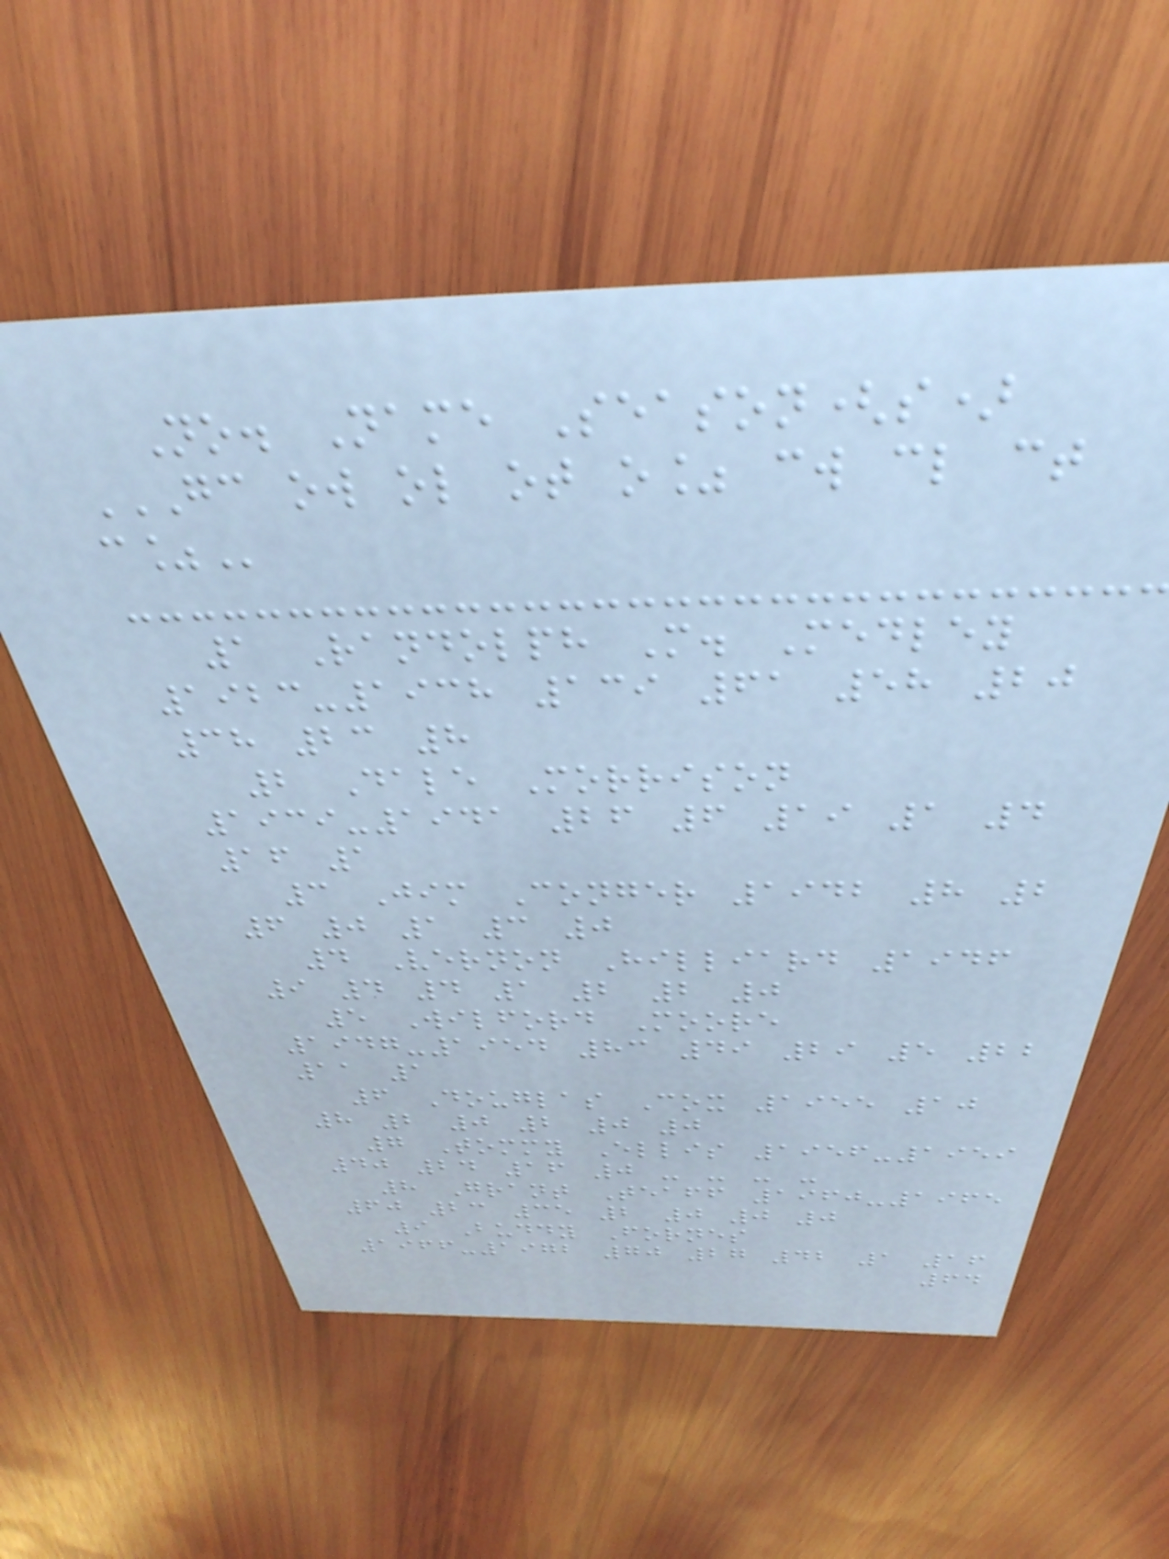No. Name Season(s)
GC OW OL OT O% CW CL CT
C%
1 Randolph M. Medley
1923-1938 139 61 58 20
38 23 8
2 Dale Morrison
1939-1941 26 6 19 1 4
16 1
3 Jim Conger 1942 8 2
6 0 1 3 0
4 Vernon Hilliard 1946
9 4 4 1 2 2 0
5 Wilford Moore
1947-1954 83 49 29 5 22
11 1
6 Douglas Cox 1955 10
8 2 0 2 0 0
7 Tommy Ellis 1956-1959
40 24 16 0 - - - -
8 Grant Teaff 1960-1965
60 23 35 2 0 0 0
9 Buddy Fornes
1966-1972 70 27 42 1 16
64
